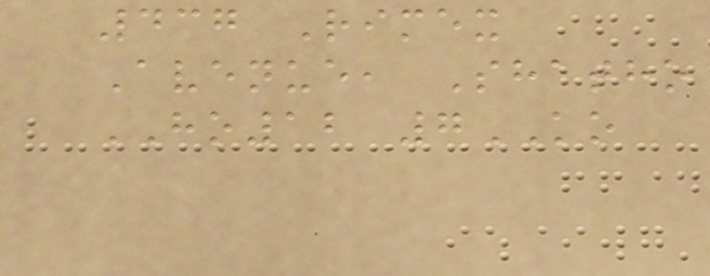437 Rimex
Avenue, Shatho
HO12 7KO
